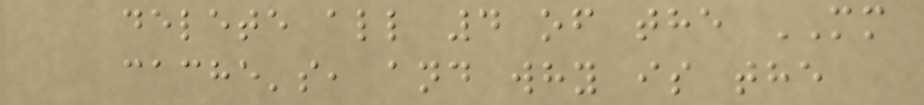delete all 4 of the MM
cache's, and why is the
